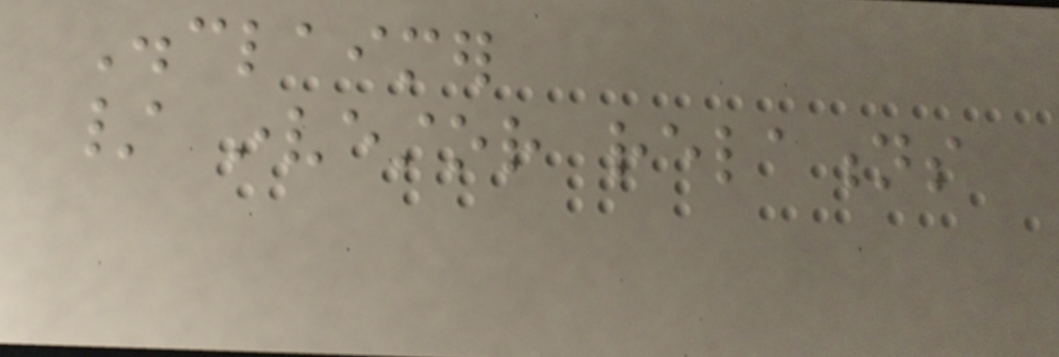Disclaimer
/ investor relations
